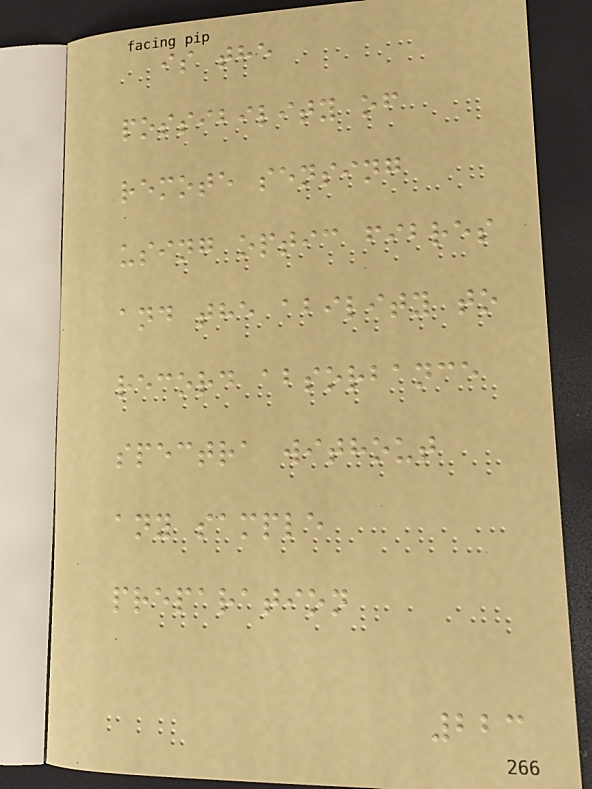is the
possibility of
remote sensing
using optic fibres
and the ability to
record absorbance
spectra without
any sample
preparation
223
